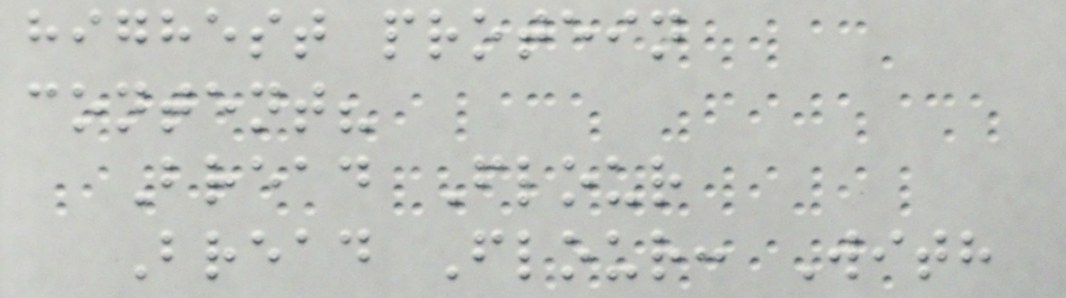highest protein
content?
Bread Flour
Bread Flour: With
